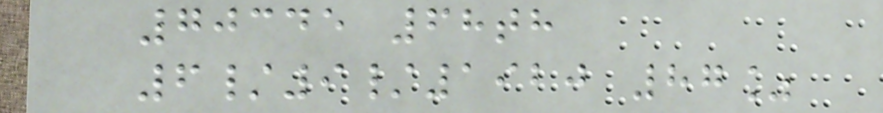70345 68th
6/9/1920 87%
